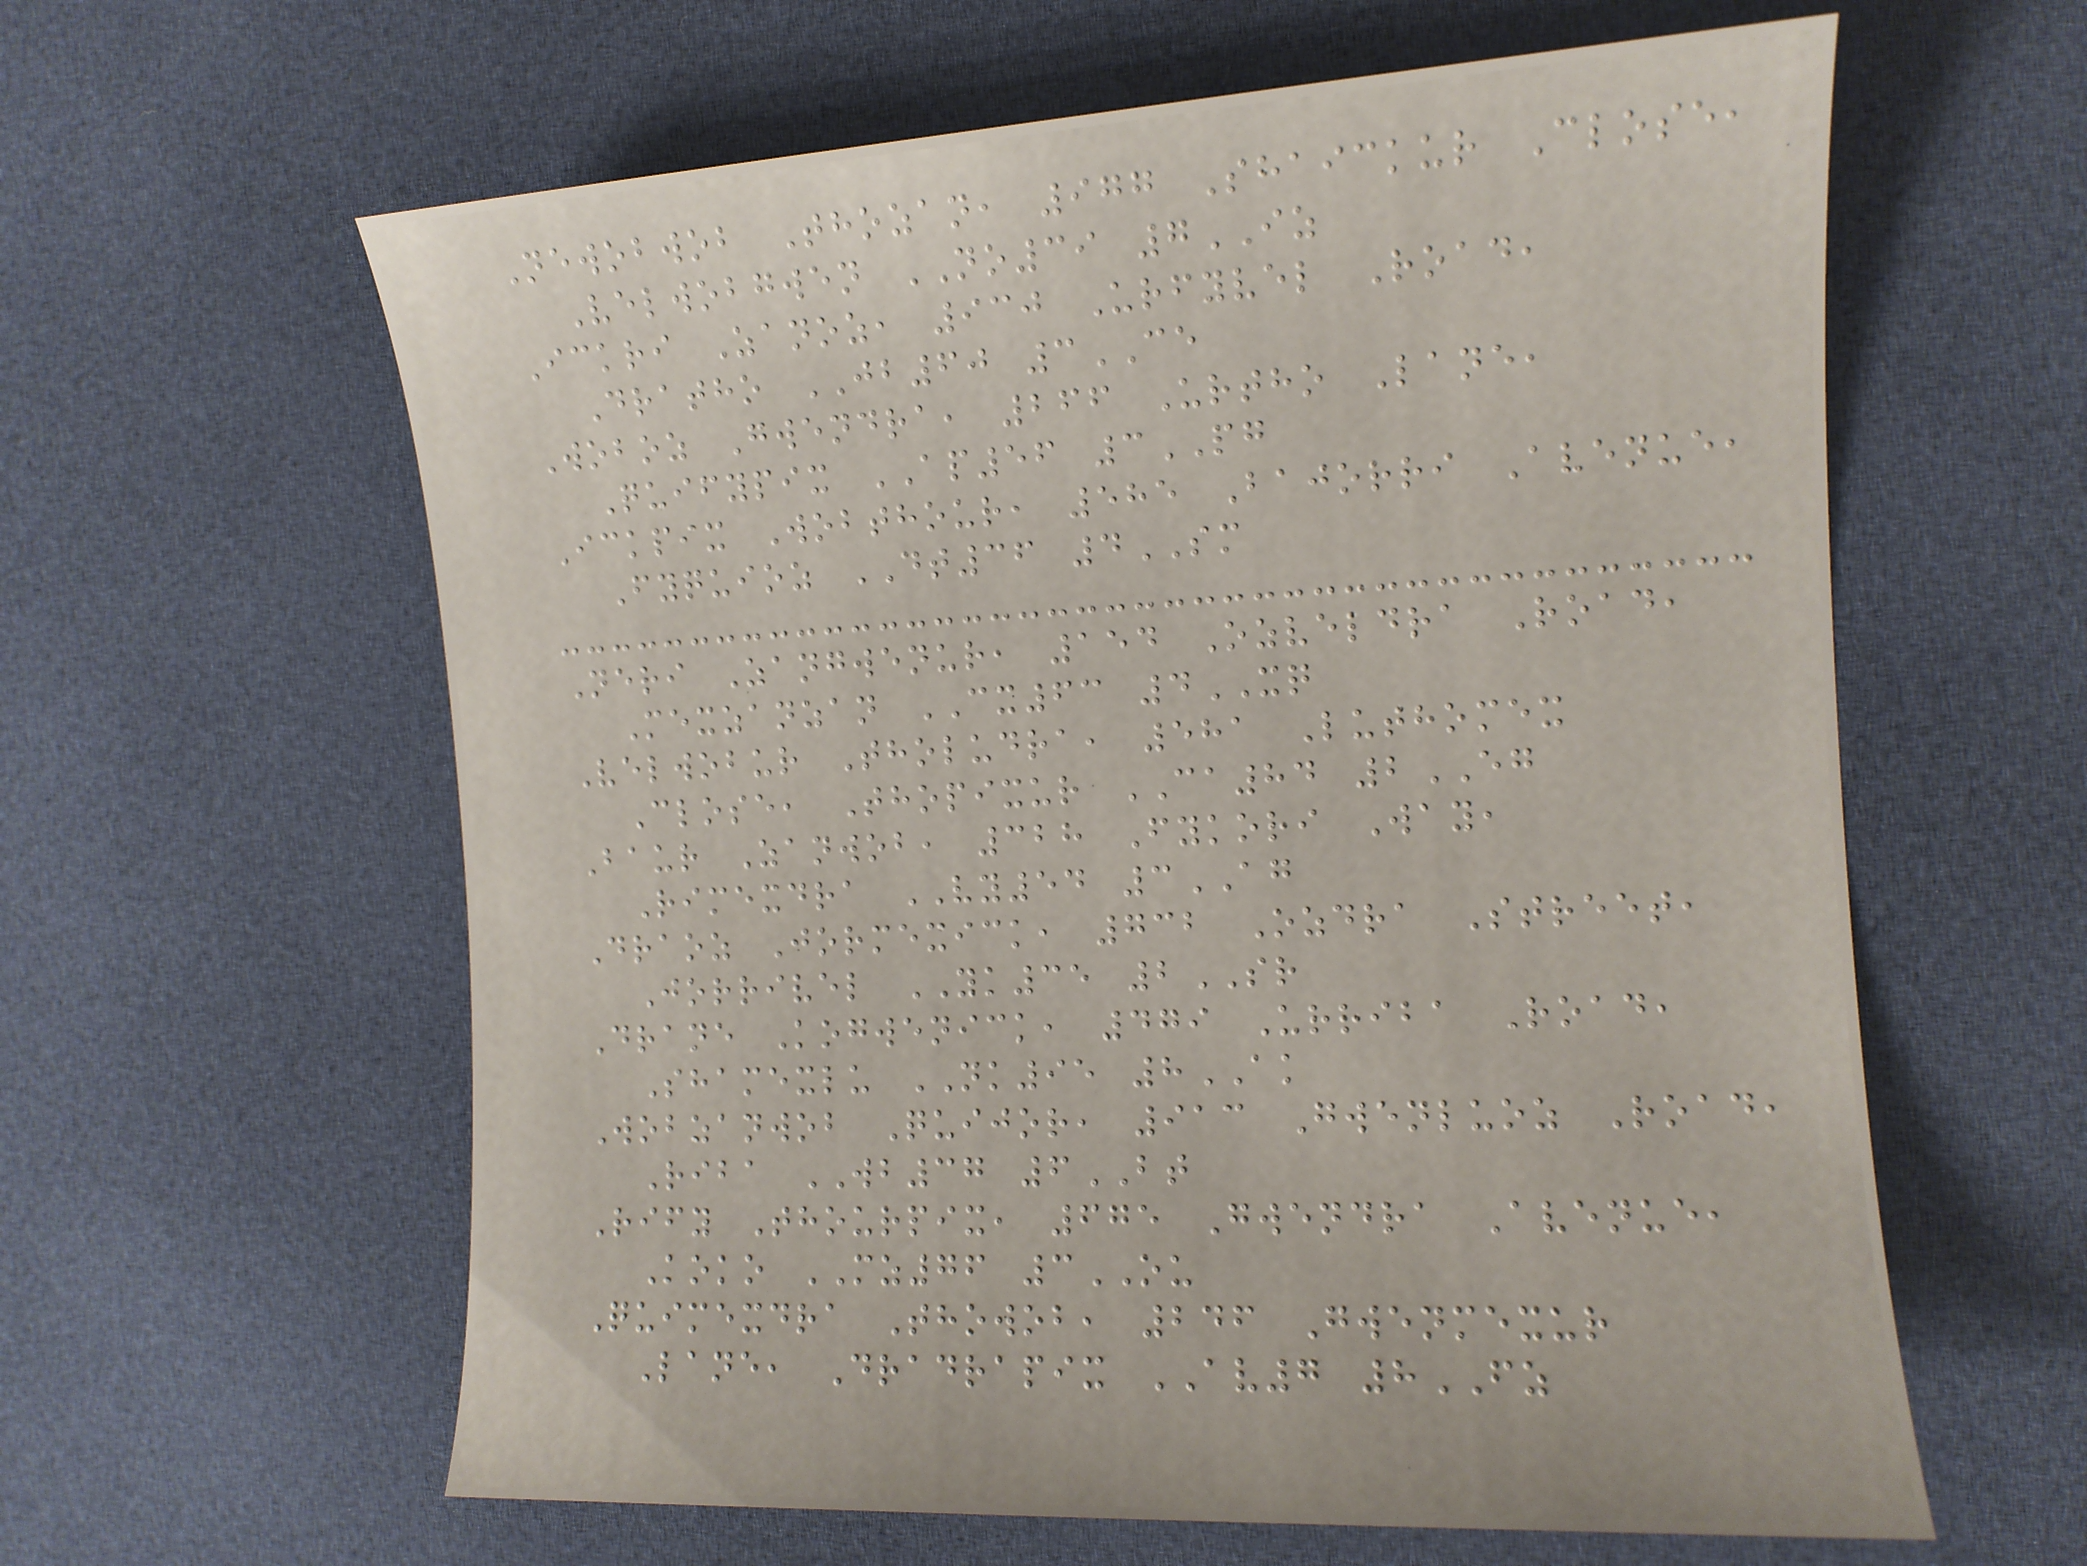Newobwob Thozan, 977 Shaickur Close,
Velwobgwen NO39 7IZ
Ickri Zanoz, 930 Urfyvel Road,
Dratho JB60 3CE
Woboz Gwendra, 266 Urtho Lane,
Quifypix AP56 3PG
Ickpix Wobthour, 585 Bajorri Avenue,
Fyquioz DT36 4SM
Neri Zangwenur, 154 Ozveldra Road,
Mexzanzan CX63 4XQ
Velwobur Tholudra, 581 Luthomex
Close, Thopixur CA84 2EG
Baur Zanwob, 328 Fykori Way,
Rimexdra VY54 3AG
Draoz Jormexick, 732 Ozdra Street,
Jorrivel YK35 2SR
Drane Kogwenick, 479 Urriba Road,
Shamexlu NK95 8AK
Wobzanwob Quijor, 913 Gwenluoz Road,
Riba WB37 6BT
Rify Thourpix, 675 Gwendra Avenue,
Koko MZ76 3OU
Quimexdra Thowob, 246 Gwenmexur
Lane, Dradrapix AV7 8FZ
